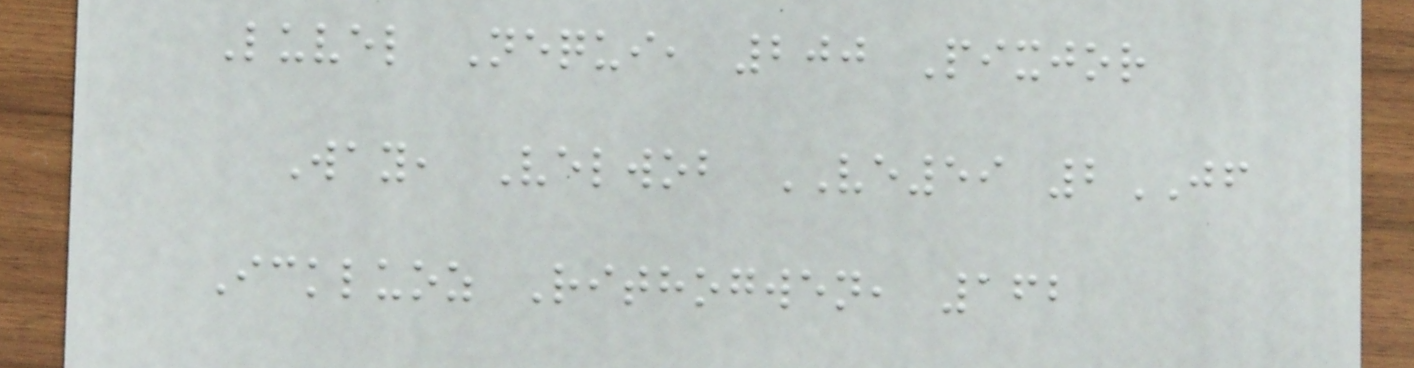Luvel Nequi, 200 Pixjor
Way, Velwob VE59 2JF
Ickluoz Rithogwen, 162
